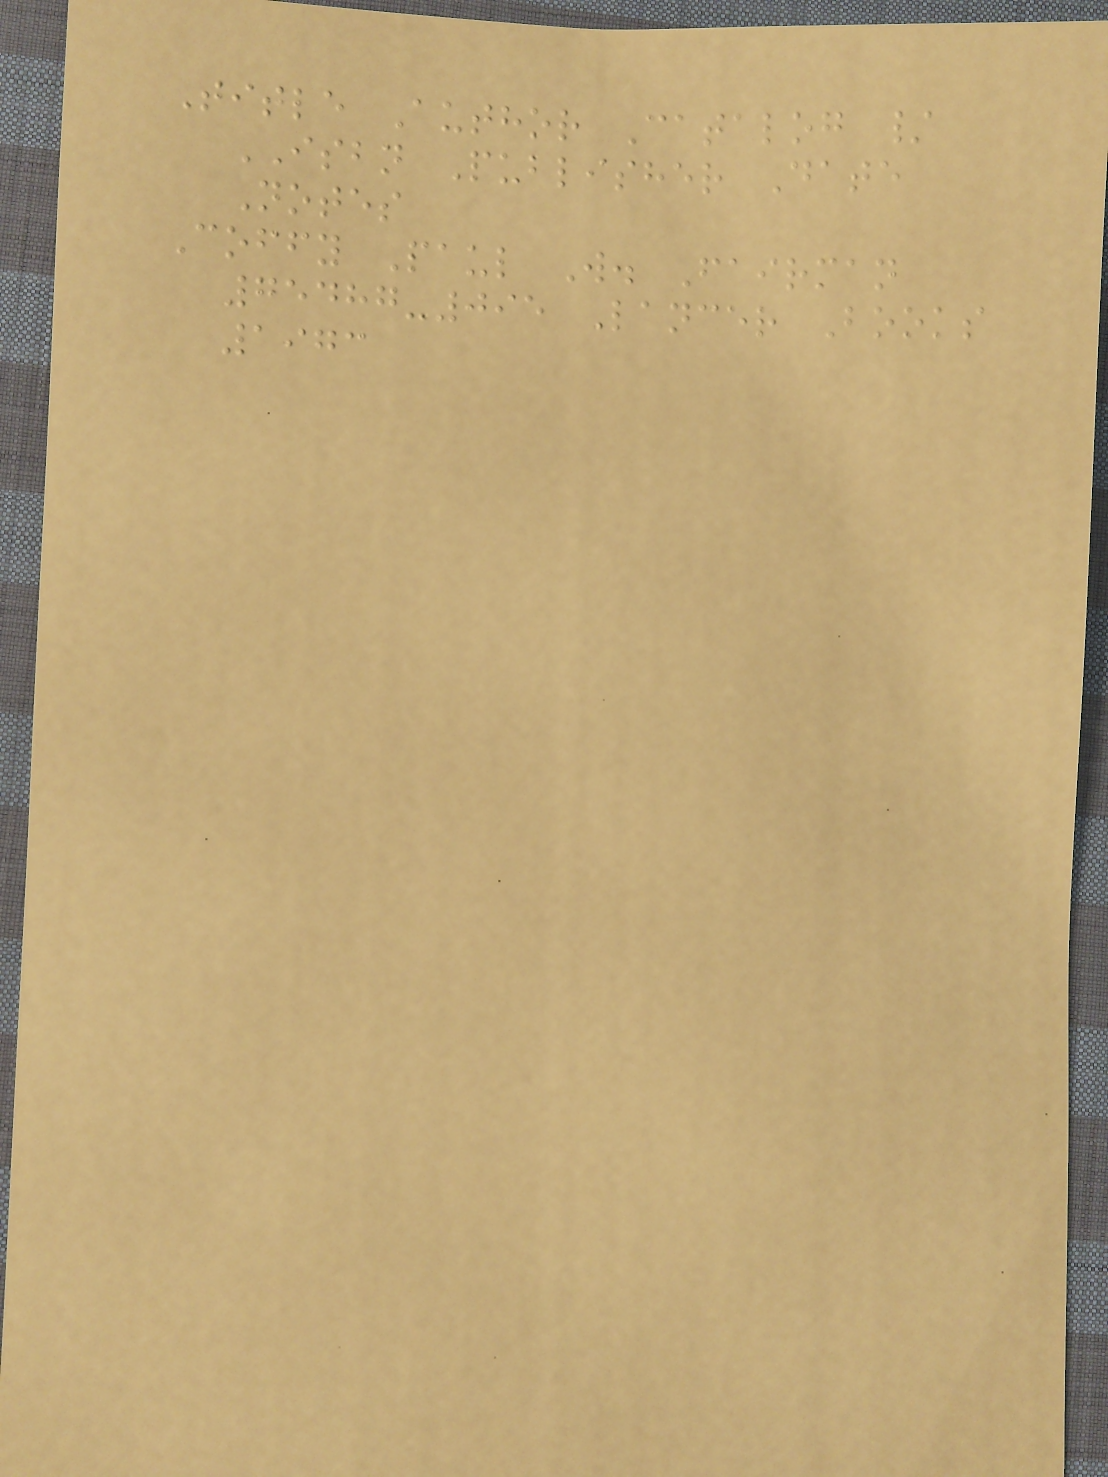Title Author Catalog /
ISBN Publisher Date
Notes
Coffy Paul W. Fairman
75487-095 Lancer Books
1973
